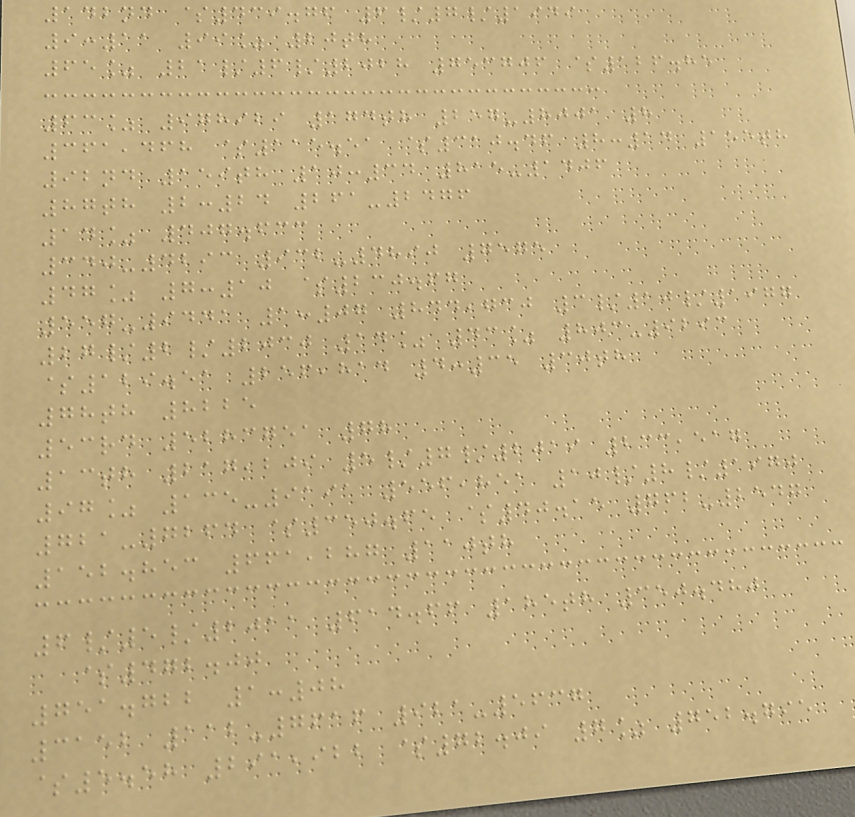142nd $439.76 6/7/1949
9:11 99% 20th
65% 21/6/2028 753706 $126.85
63% 978929 174th 257-8001 8
361,468 $115.51 $310.46 8:14 155th
92nd 159th 10:34 815-1406
87th 2:24 261-2476
14% 407.633
340-4293 932-4890 7575
47% 7:10 $230.67
557-9441 1:07 844,730 3/10/1977
27/2/2030 14% 43% 803-9293
$129.51 256,814 4:35 30th
78th 8225
53rd 5283751 78
13th 217,209 5/7/2019 233,517
97% 135-9191 556,851 10/8/1970
721-7264 $350.65 $40.15 762-2547
152.853 661,287 110th
6/5/2011 614.66 185th 350.480
$472.00
751.722 1:08
3152 112-7616 921-5637
$5.58 291,922 $72.09 7% 752.795
